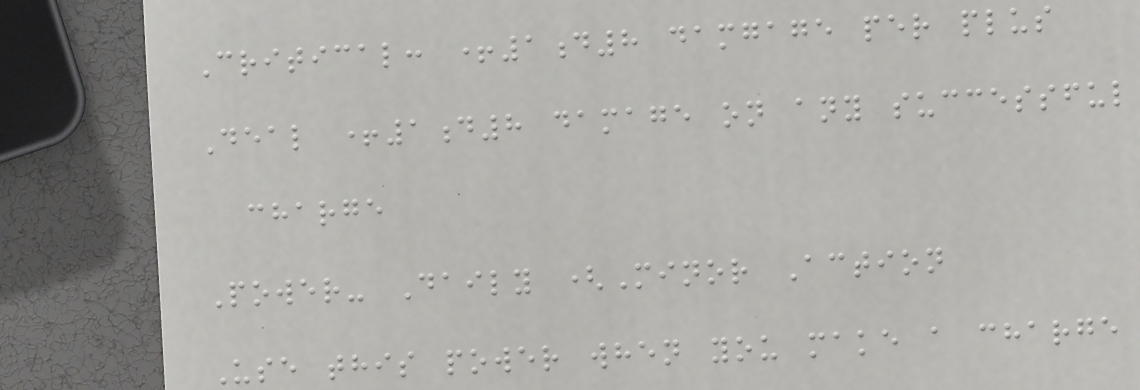Critical: +1d8 damgage per plus
Deal +1d8 damage on any successful
charge
Power- Daily (Minor Action
Use this power when you make a charge
